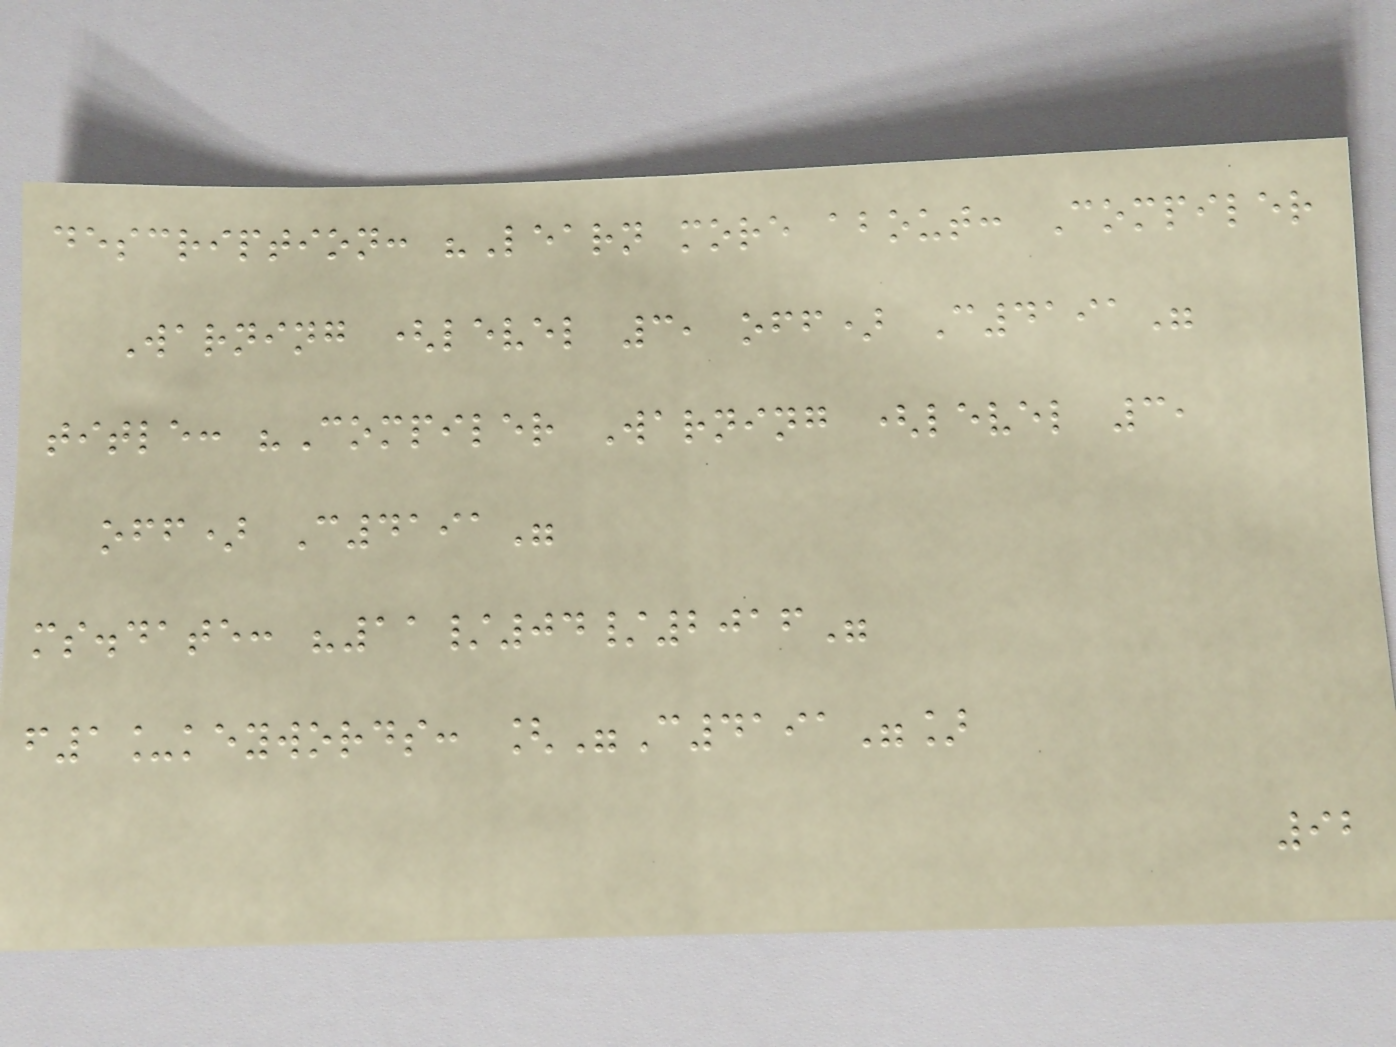description: "Learn more about: Compiler
Warning (level 3, off) C4191"
title: "Compiler Warning (level 3,
off) C4191"
ms.date: "11/04/2016"
f1_keywords: ["C4191"]
92
